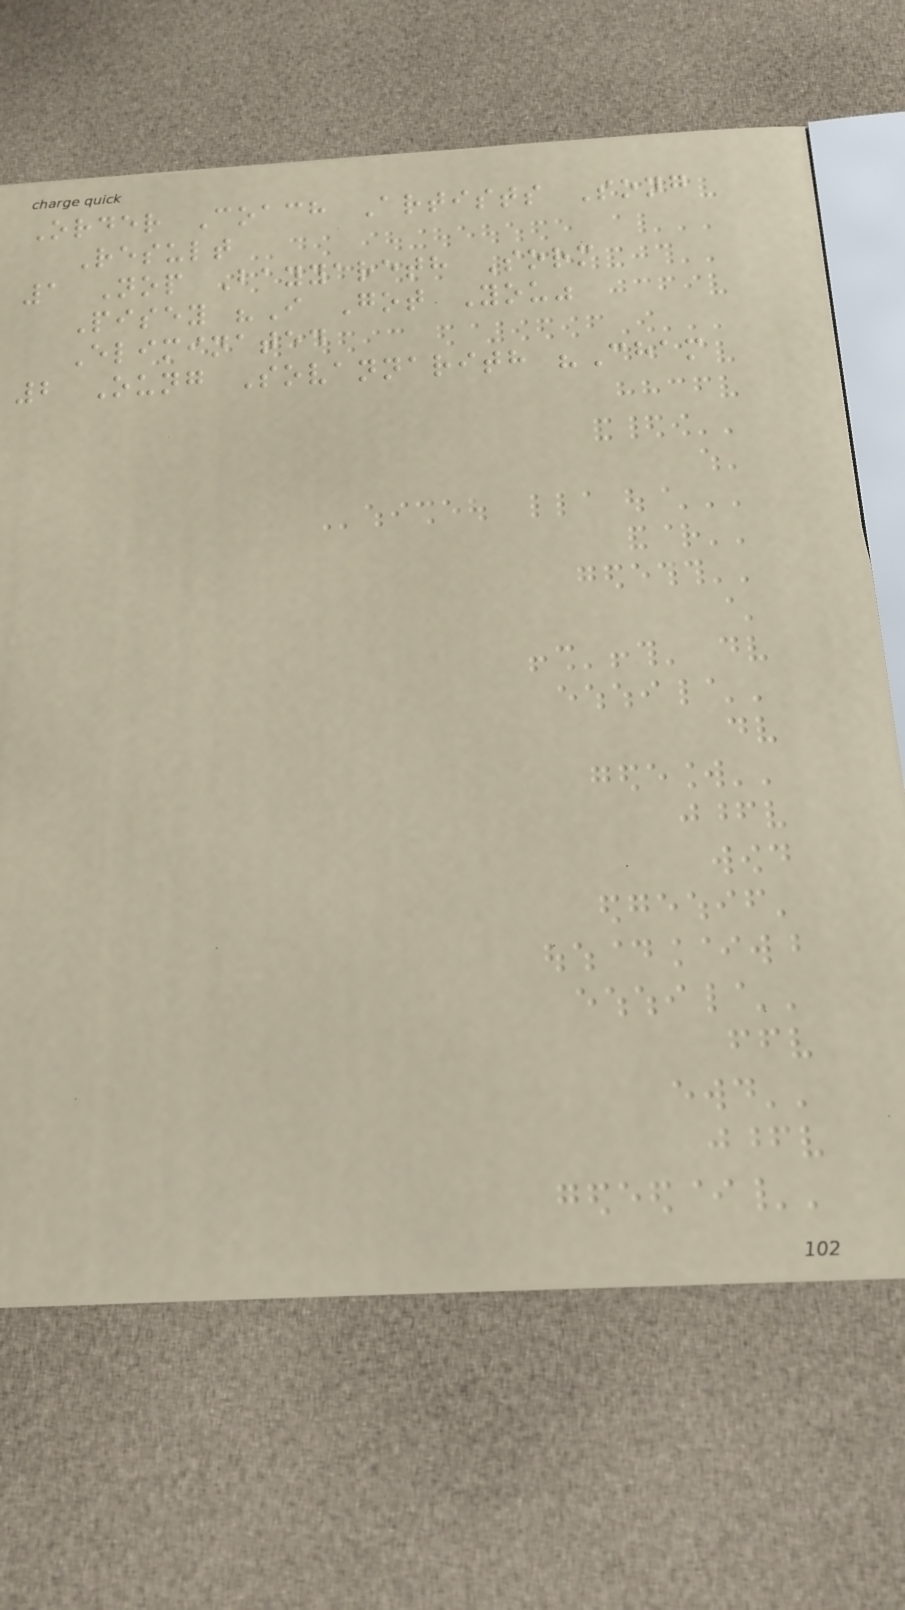Order Coach Artists Song
Result
1 Nop Bayyareth Sorm
Pisey "I Got You"
Eliminated
2 Oung Sovannarith "Cham
